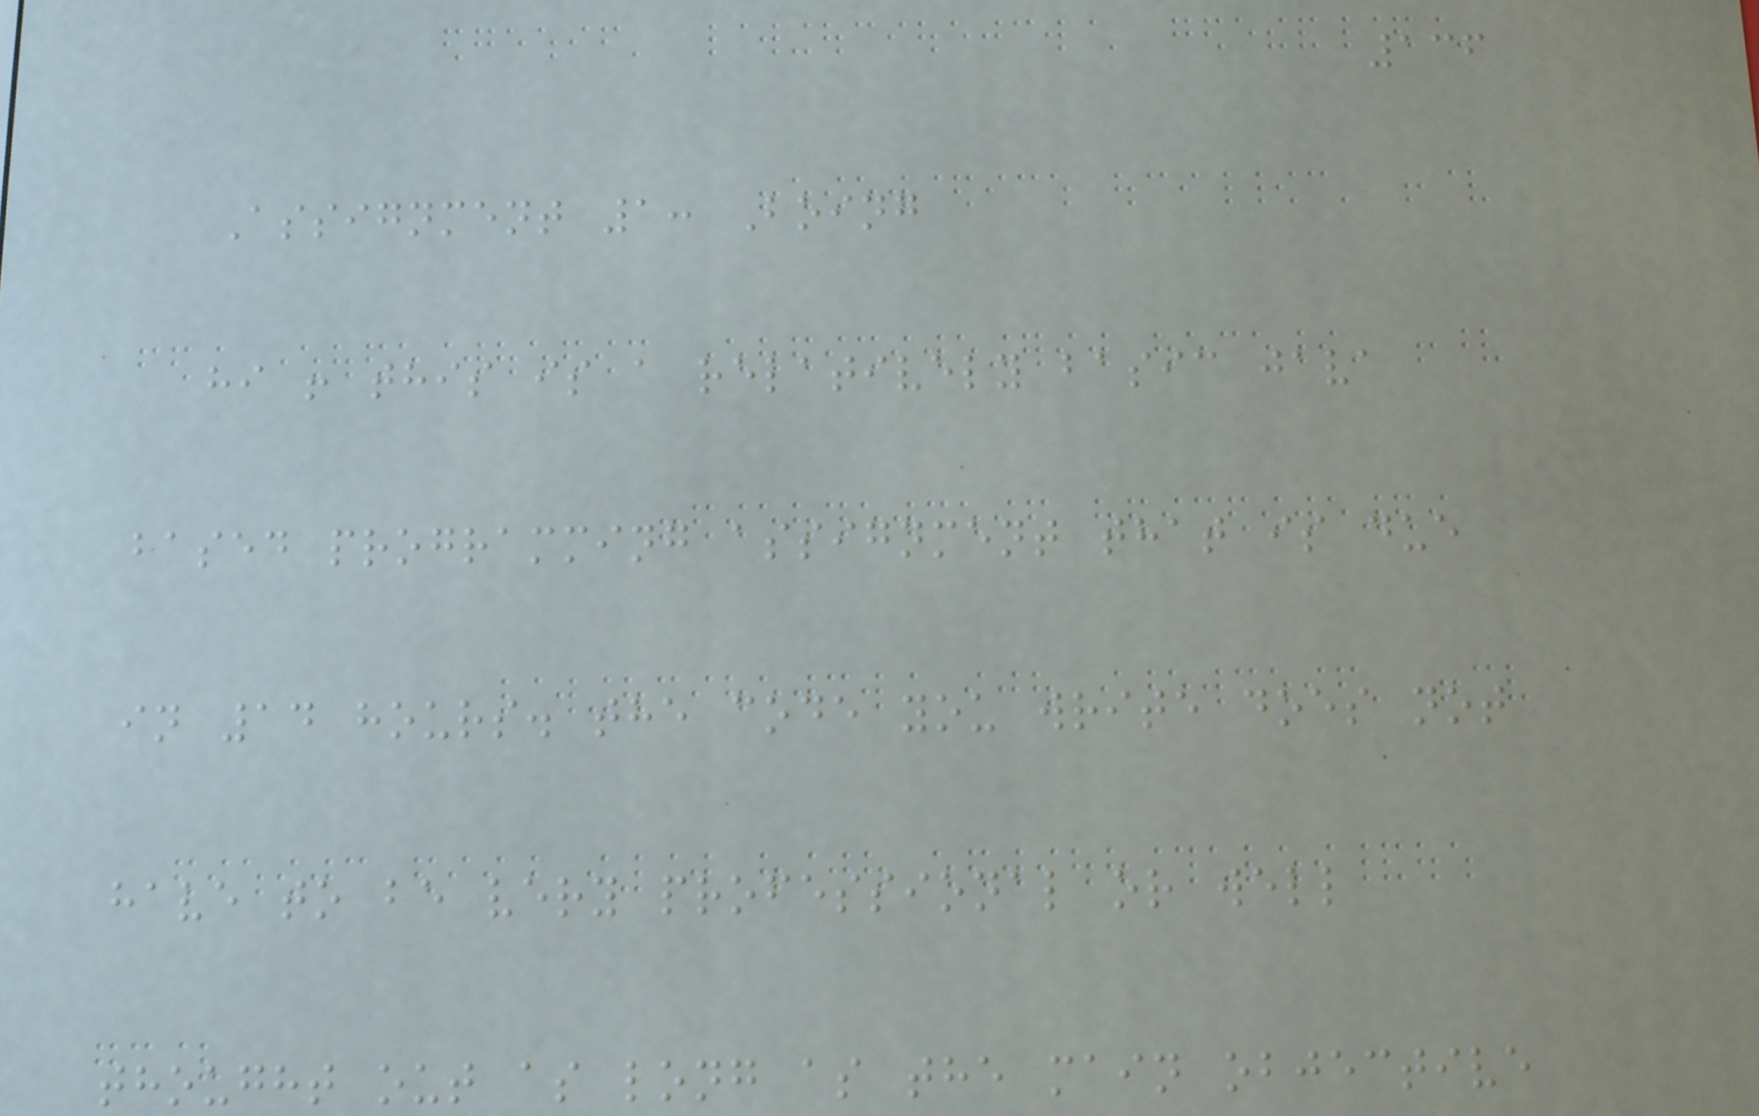136
Assignment 1: Boing
hi ! this is a relatively basic java
based programming assignment that is due
in 14 hours. the code you write does not
have to be very professional or well
thought out as long as the main objective
